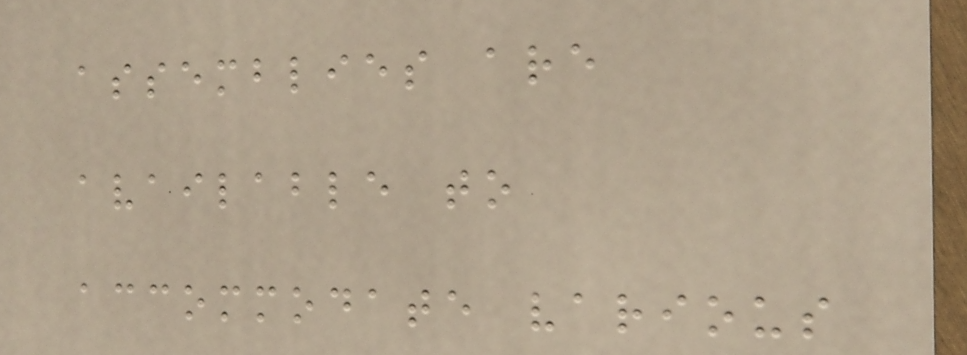assemblies are
available to
accommodate various
